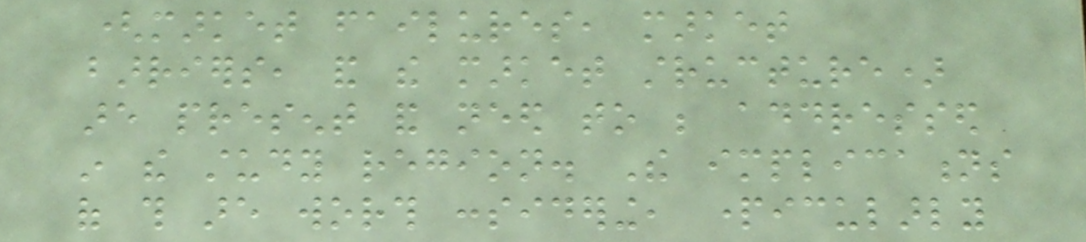(market failures, market
barriers, and the market structure)
are present and need to be addressed
in the study region. The implications
of this are worth considering, particularly
